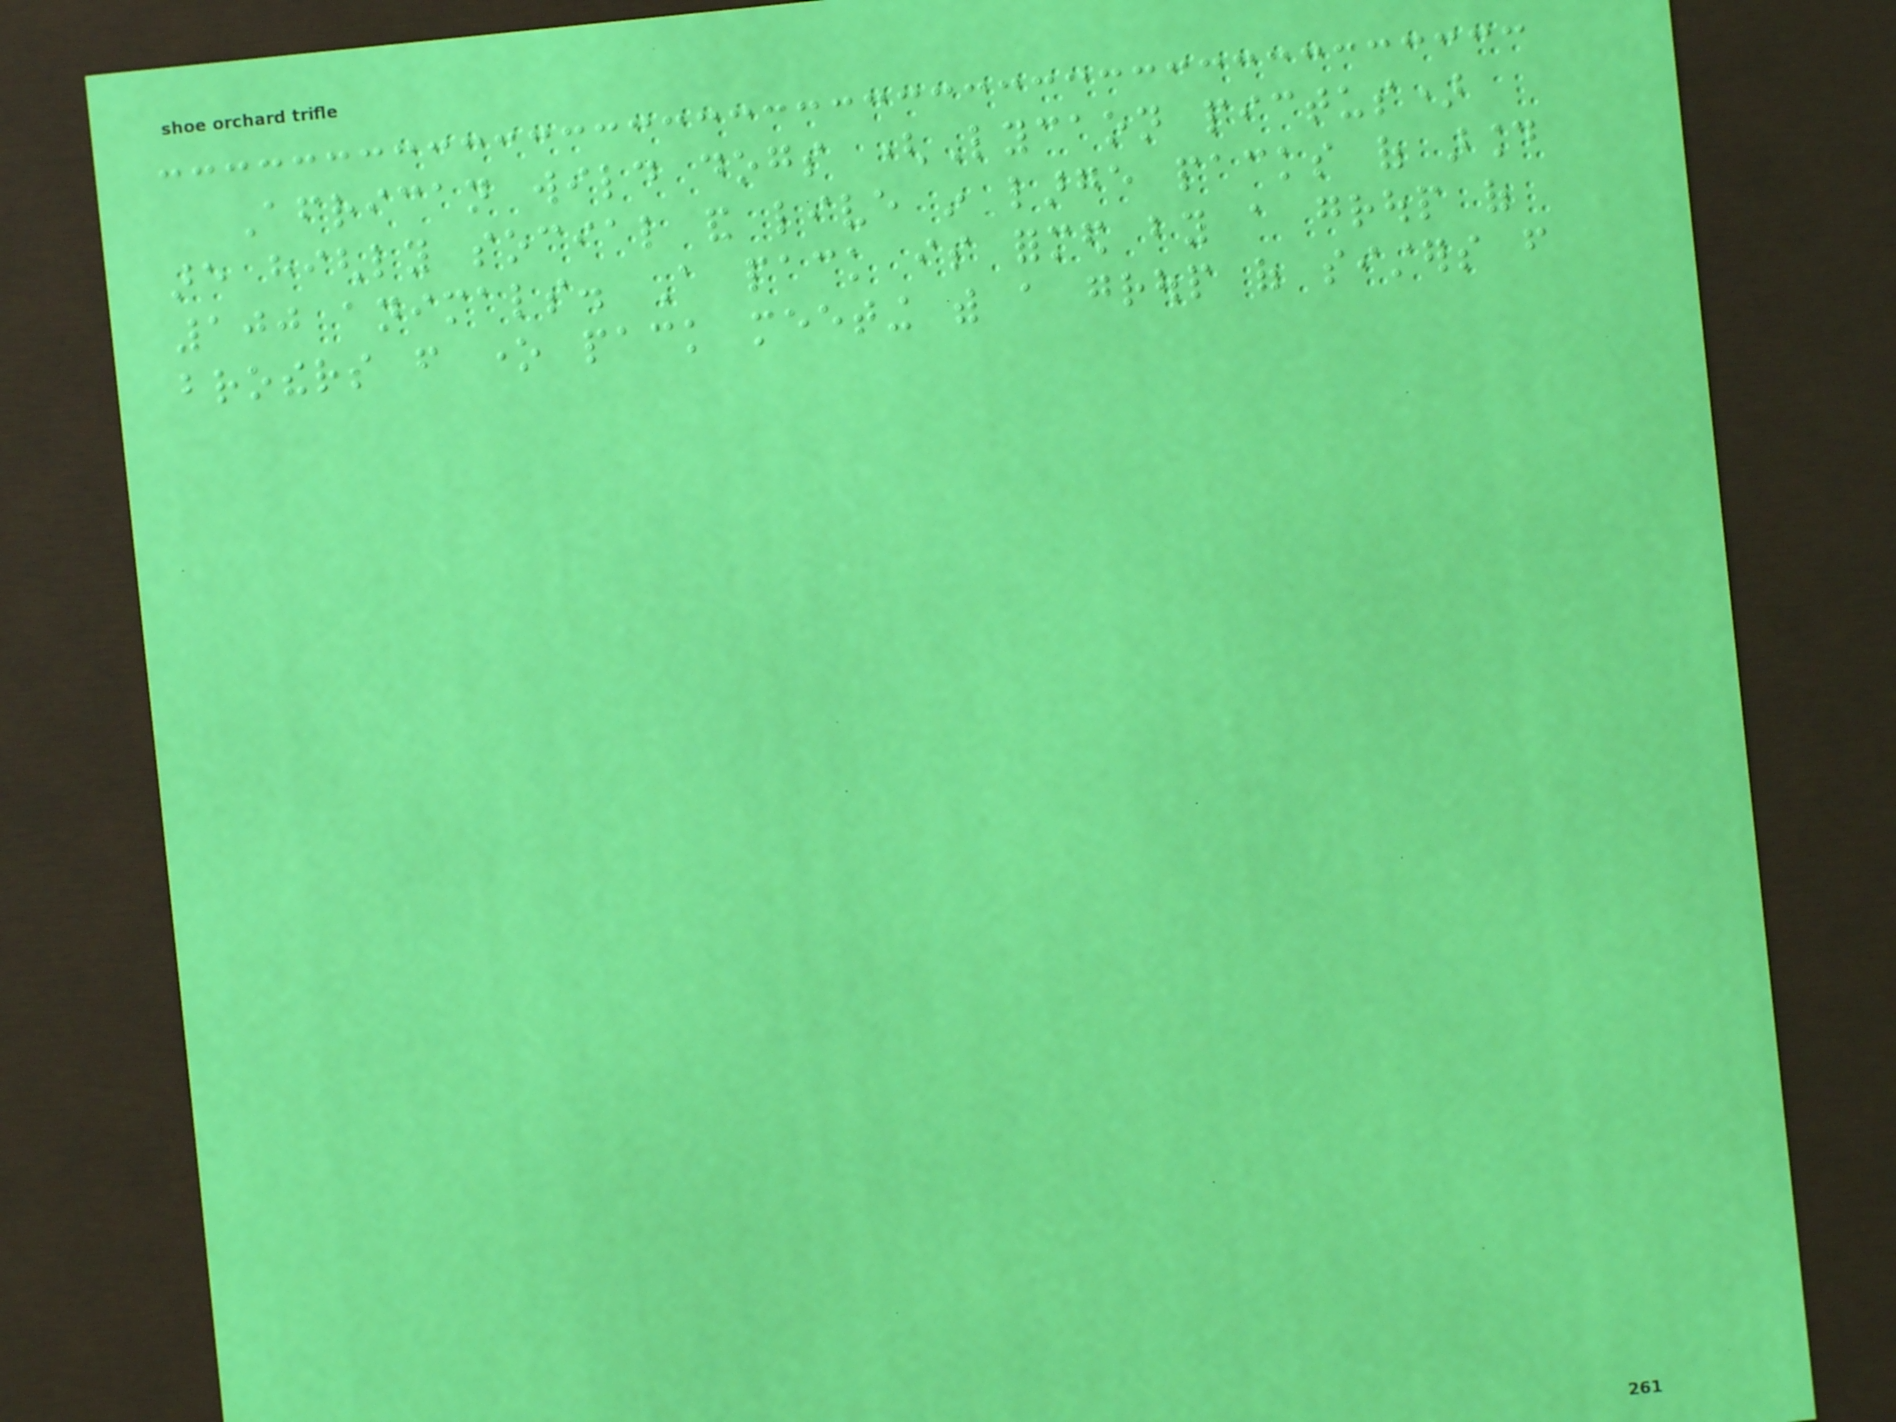African wild dogs (Lycaon pictus)
are highly social and live in large packs of around
100 animals. A pack is formed by a group of
brothers from one pack meeting with a group of sisters from
